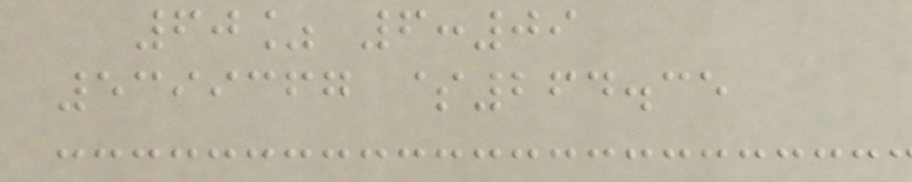60% 6:09
5399367 $264.35
